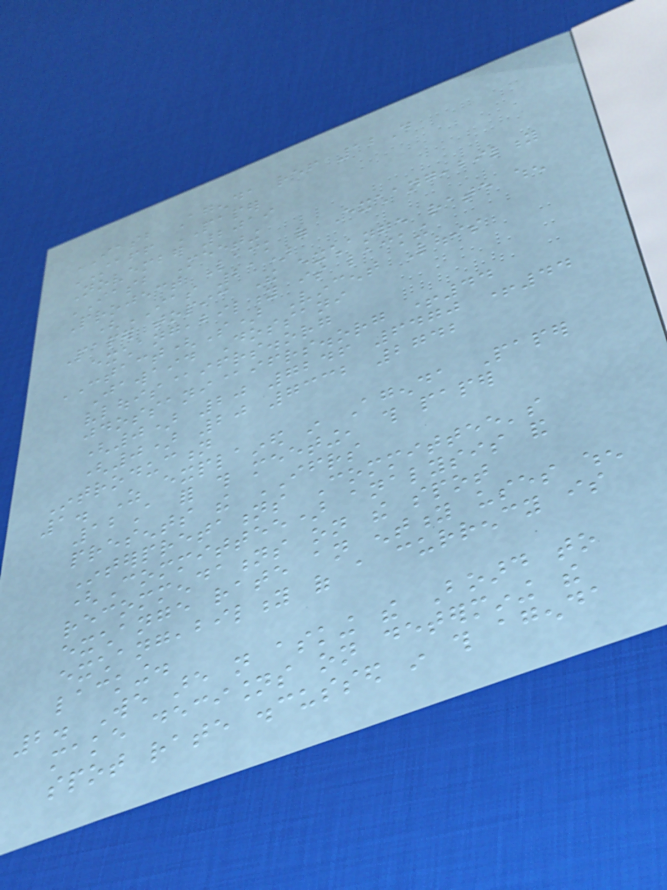IASB Agenda ref 12D
STAFF PAPER
November 2019
IASB Meeting
Project Lack of Exchangeability
(IAS 21)
Paper topic The exchange rate when
exchangeability is lacking
CONTACT(S) Vincent Louis
Jawaid Dossani
vlouis@ifrs.org
jdossani@ifrs.org +44
(0) 20 7246 6470 +44
(0) 20 7332 2742
Introduction
1. As explained in Agenda Paper
12A for this meeting, this paper
presents the IFRS
Interpretations Committee's
(Committee) analysis and
recommendations on the spot
exchange rate an entity uses when
exchangeability of a currency is
lacking.
2. We are not asking the Board to
make decisions on determining the
spot rate discussed in this agenda
